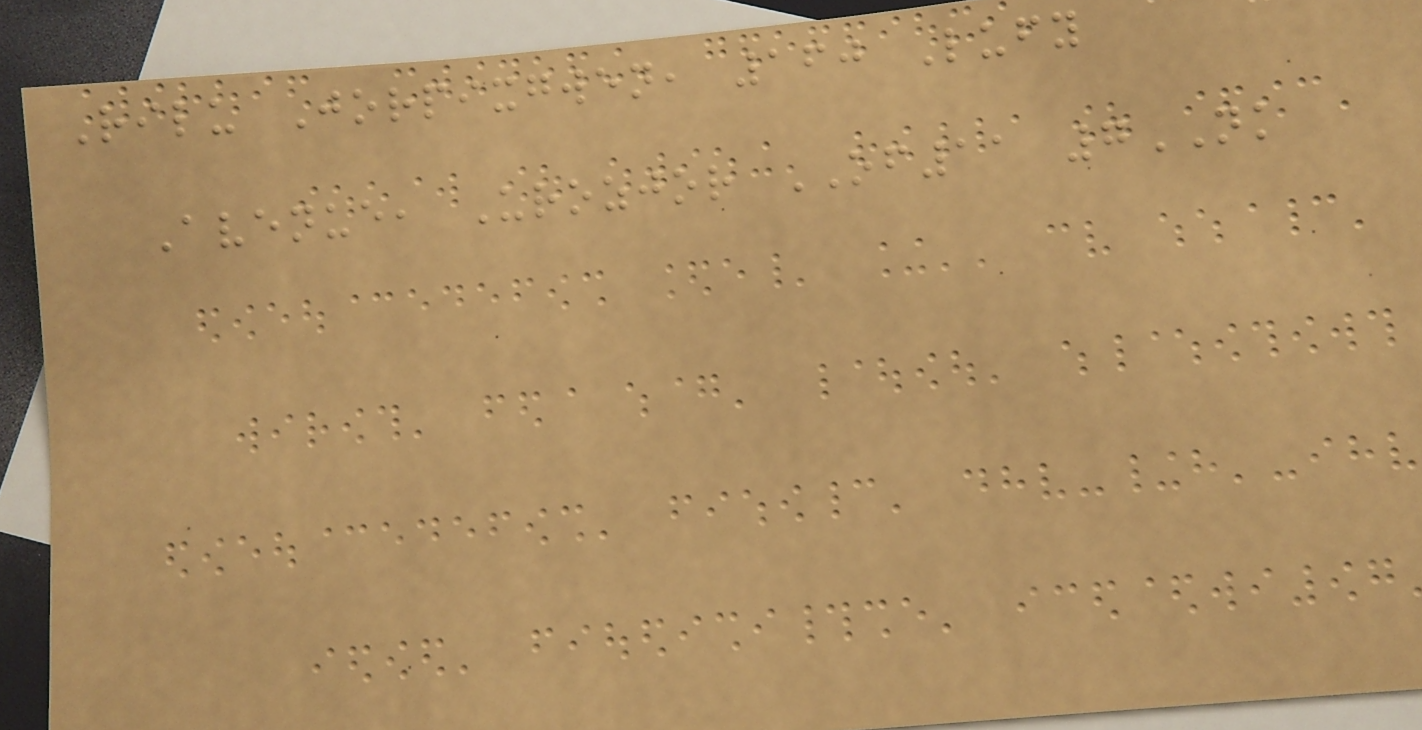Rilu Jorpixgwen, 160 Lufy
Avenue, Urozjor OF11 7NK
